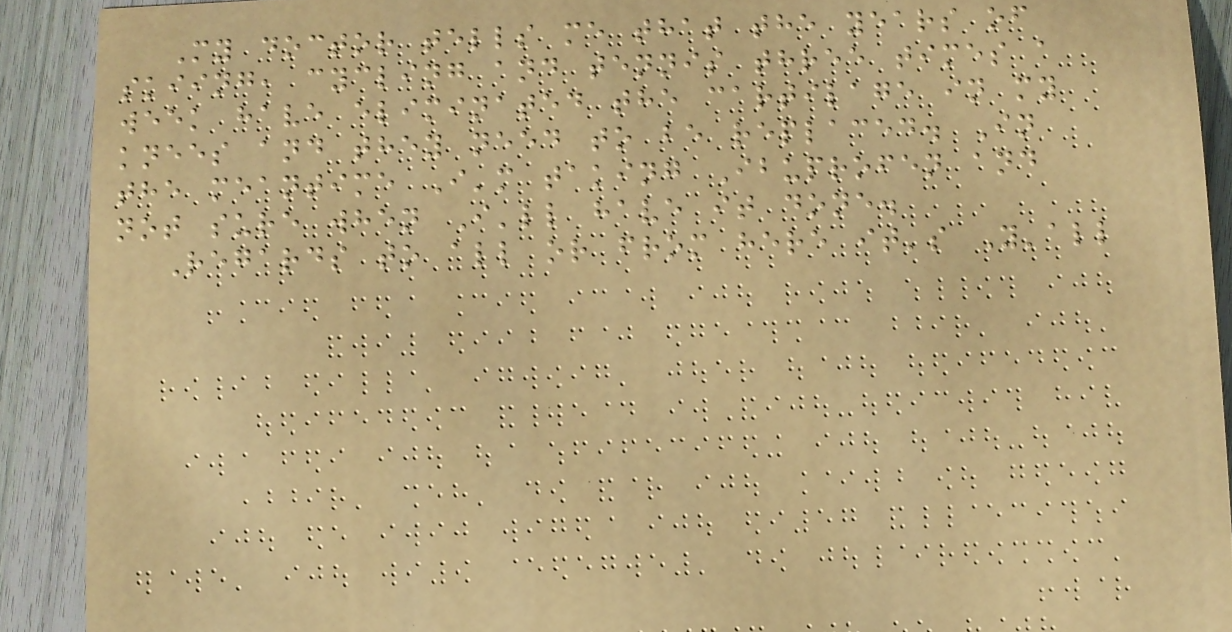My doctor tells me that the years of
skiing, cycling and tennis three times a
week have eliminated the cartilage in my
knees and they need to be replaced. In
the meantime I'm taking Ibuprofen and
not sure when I'll have it done.
Regards to all or from here it's Y'all
